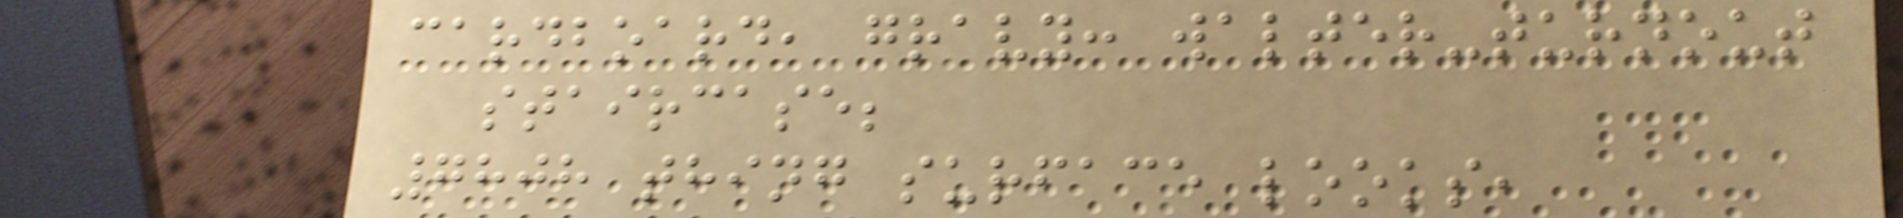cardboard, gravy: walter-turnout
staircase;
7808 thing surface looks,
